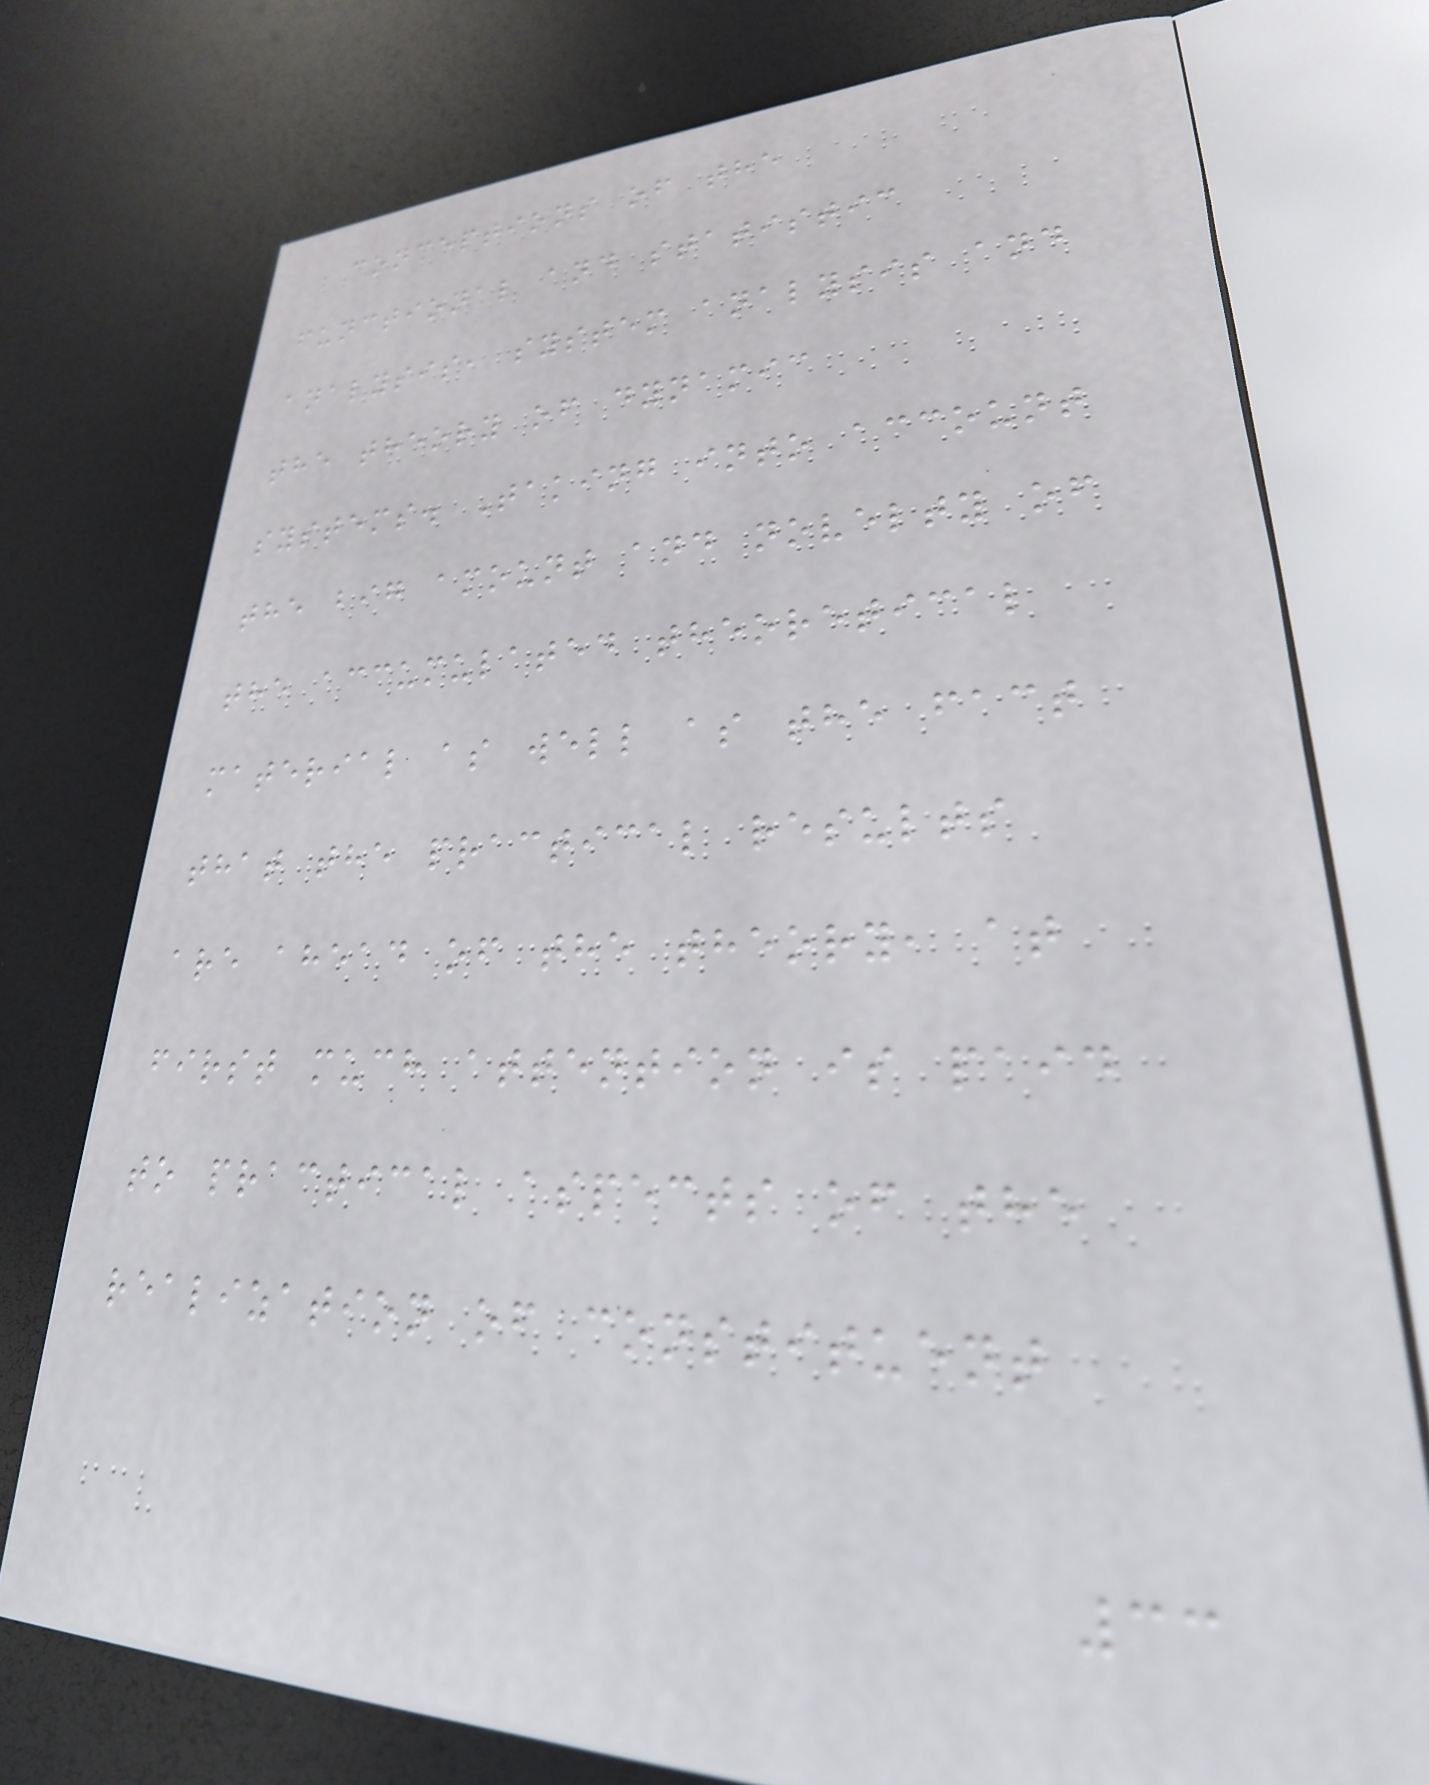conceptions of the
functional and statistic
analysis, system analysis and
the theory of dynamic
systems. Taking into account
the big amount and novelty of
the accumulated theoretical
material as well as the fact
that the practical results
are ahead of the theory, at
first much attention is paid
to practical aspects of the
realization of constituent
33
